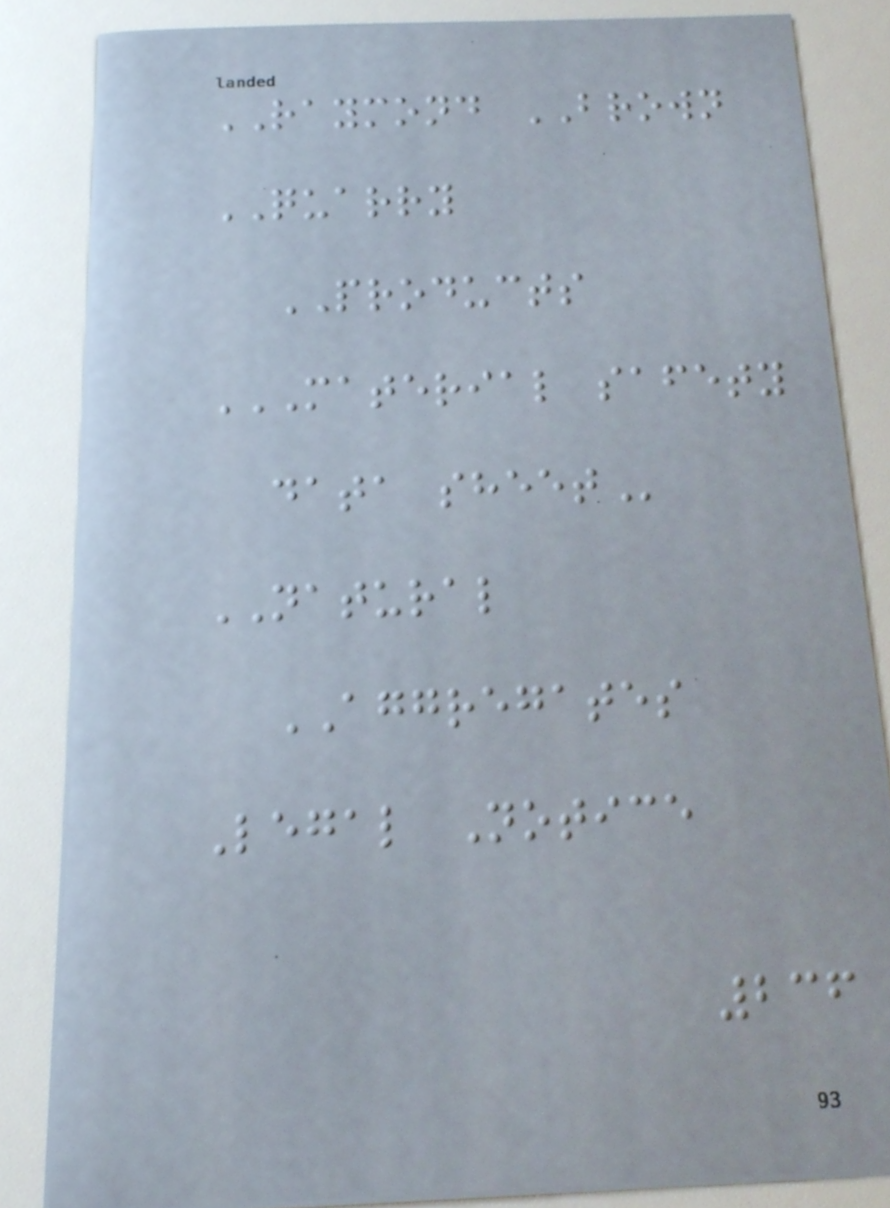RAYMOND BROWN
QUARRY
PRODUCTS
MATERIAL SAFETY
DATA SHEET
NATURAL
AGGREGATES
Legal Notice
236
